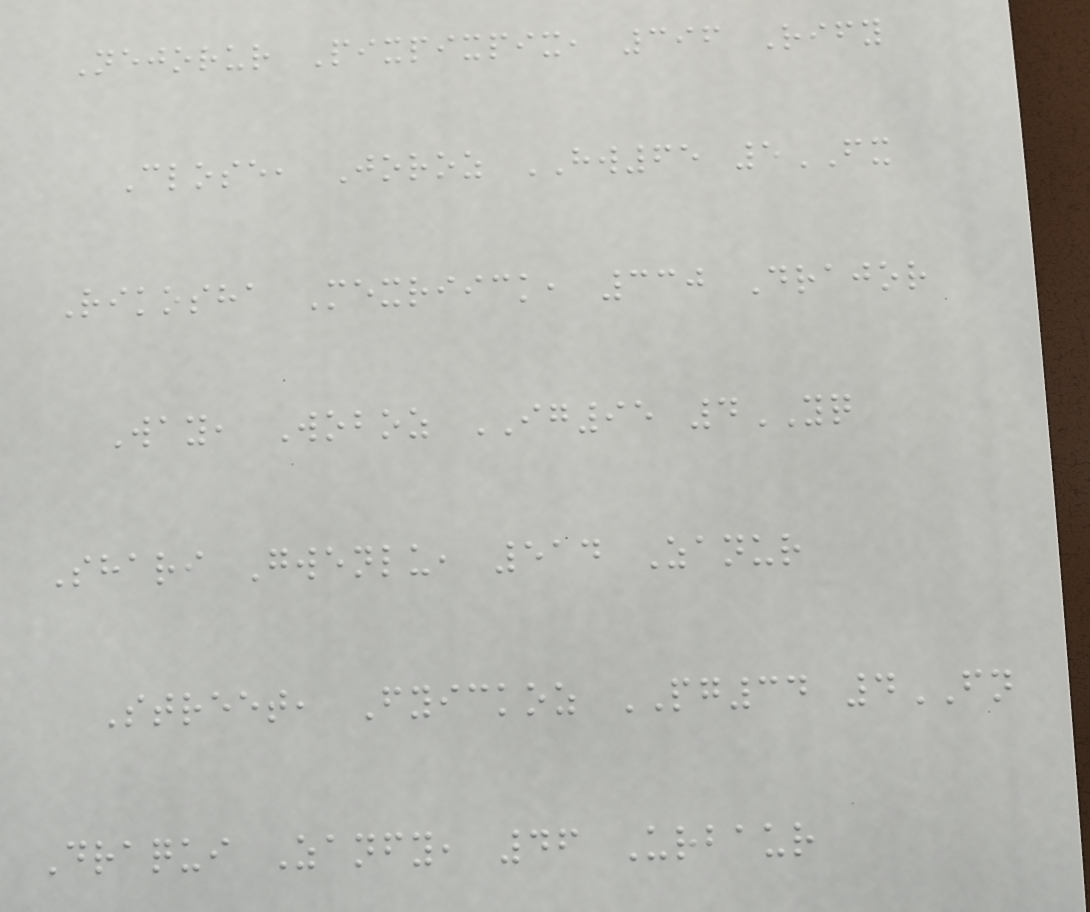Nejorur Pixpixpix, 396 Rify
Close, Joroz HW65 5FX
Rikosha Mexriick, 330 Drajor
Way, Woboz IG95 4YQ
Shari Gwenlu, 514 Zanur
Street, Fyickoz PG34 4FN
Draqui Zanfy, 46 Urbaur
